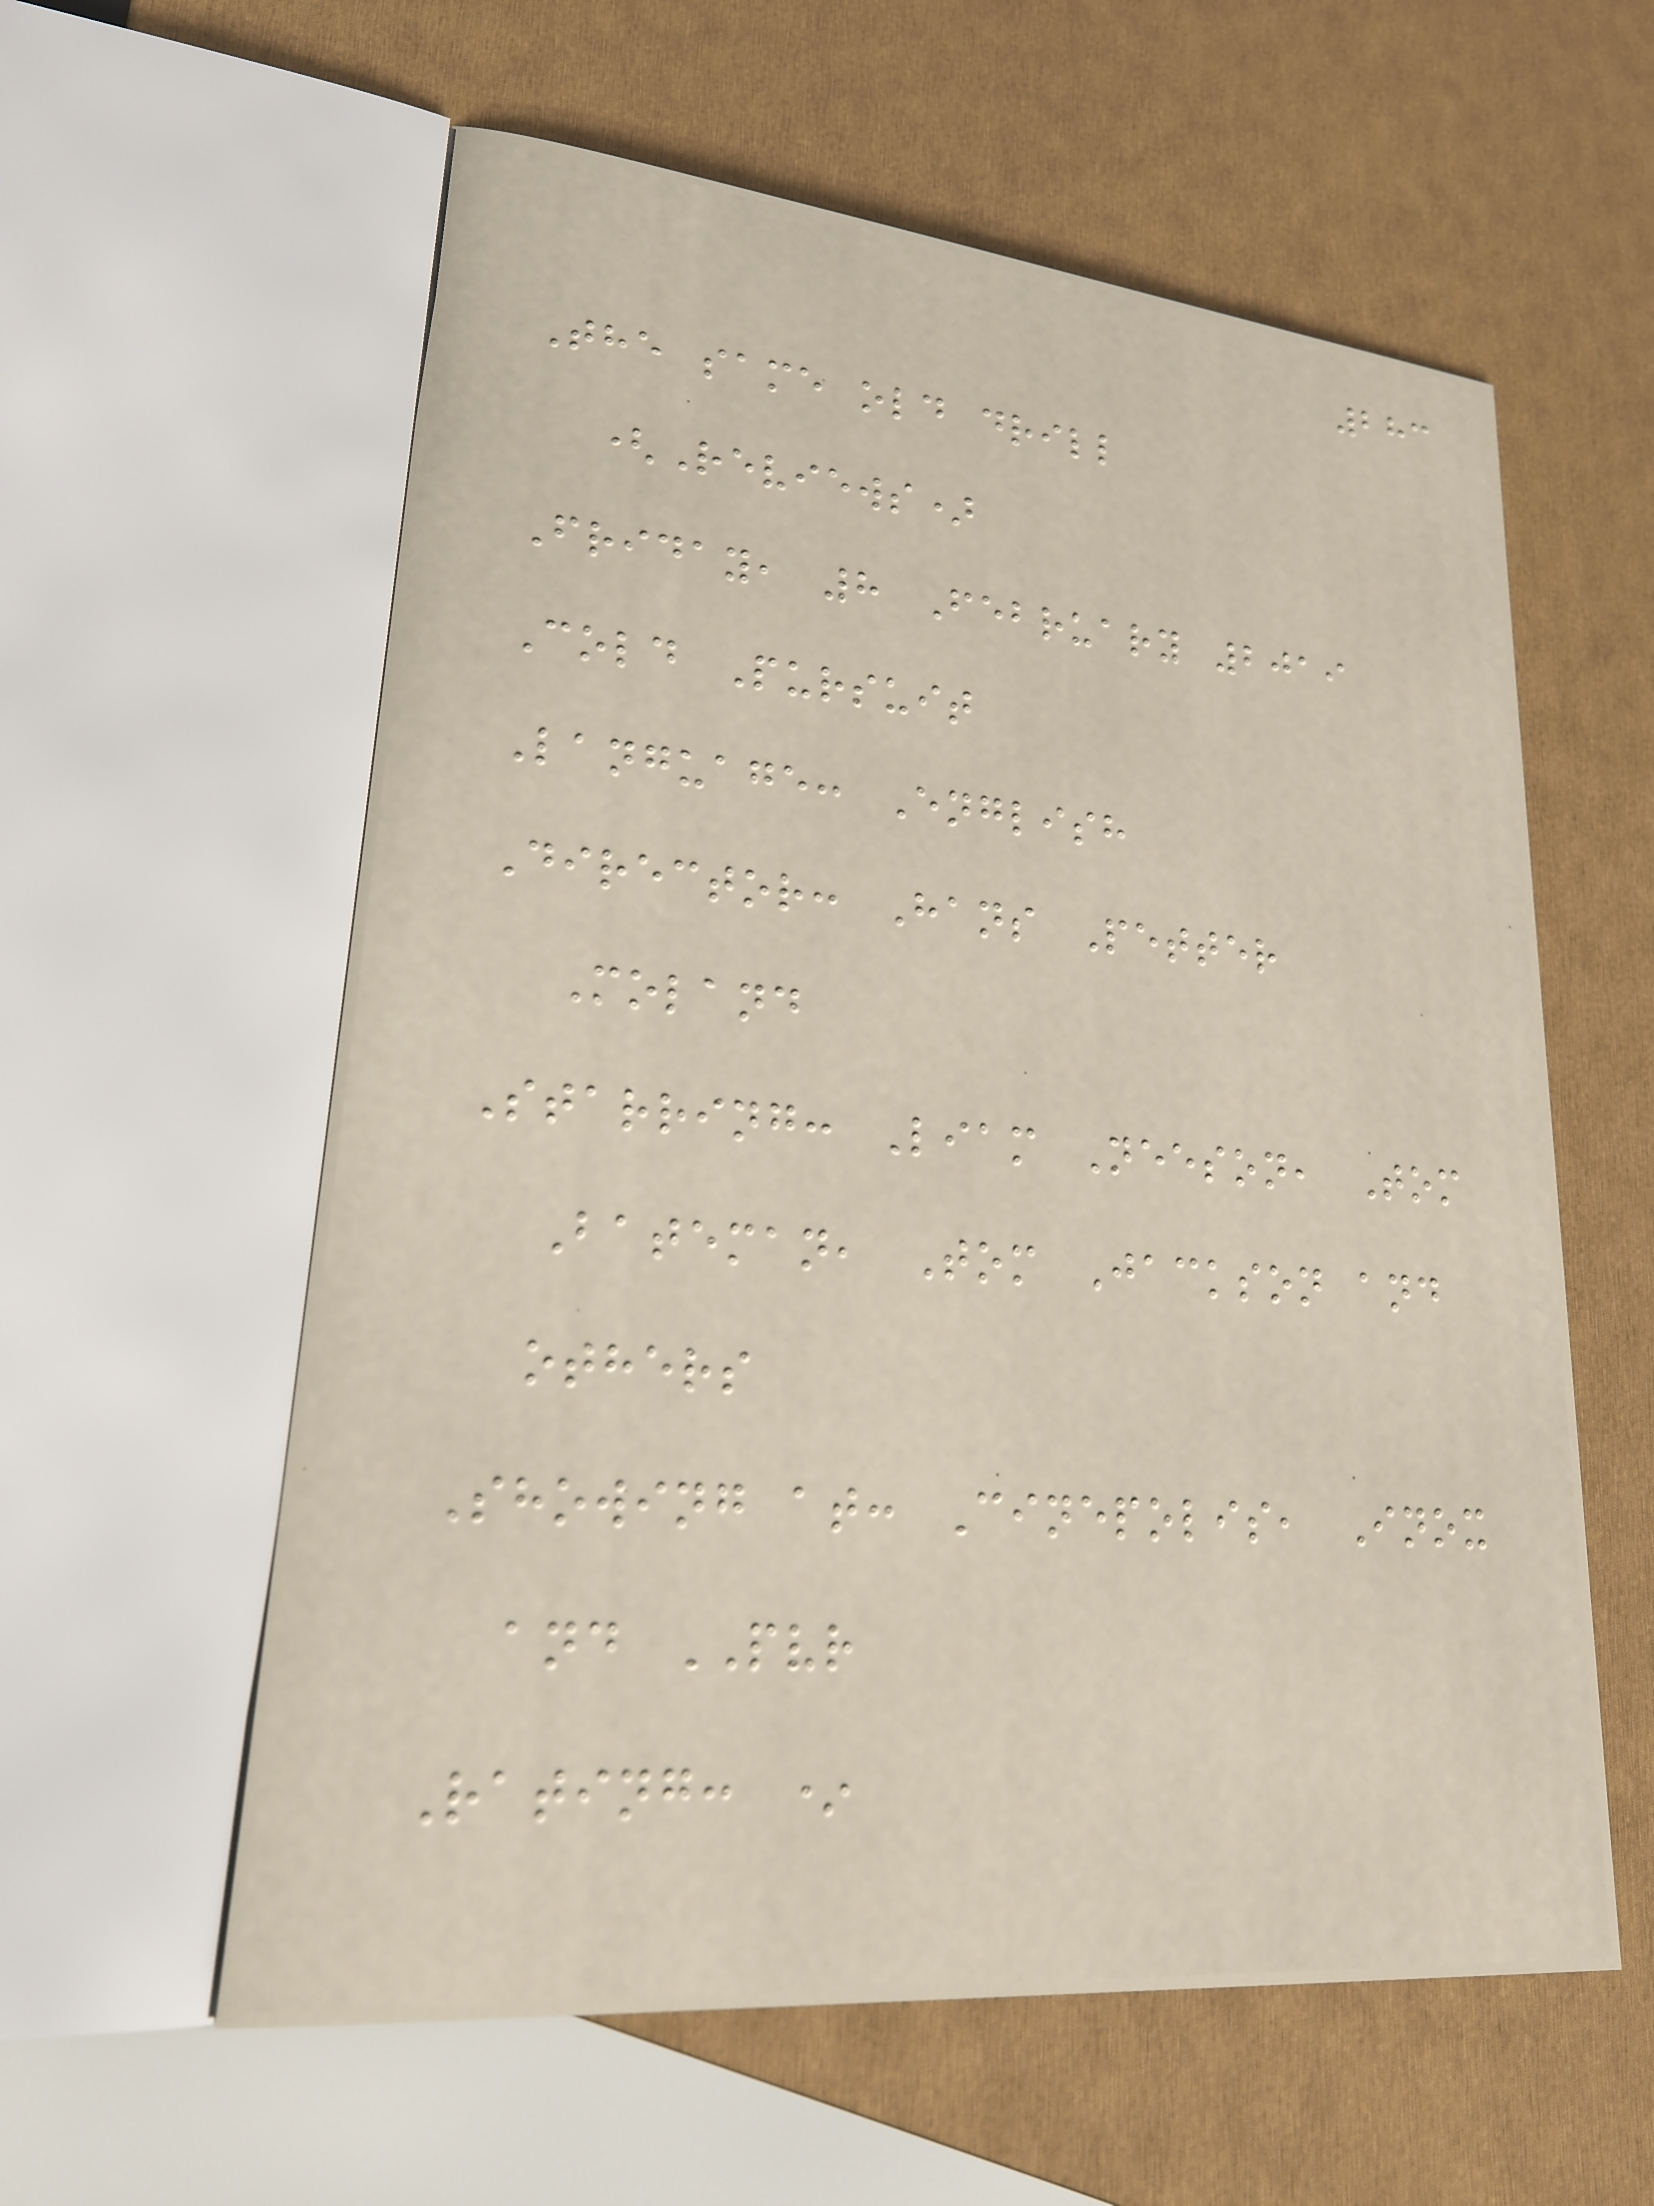283
The same old drill
(Reviews)
Friday, 8 February 2019
Cold Pursuit
Language: English
Director: Hans Petter
Moland
Starring: Liam Neeson, Tom
Bateman, Tom Jackson and
others
Showing at: Cinepolis, Inox
and PVR
Rating: *
